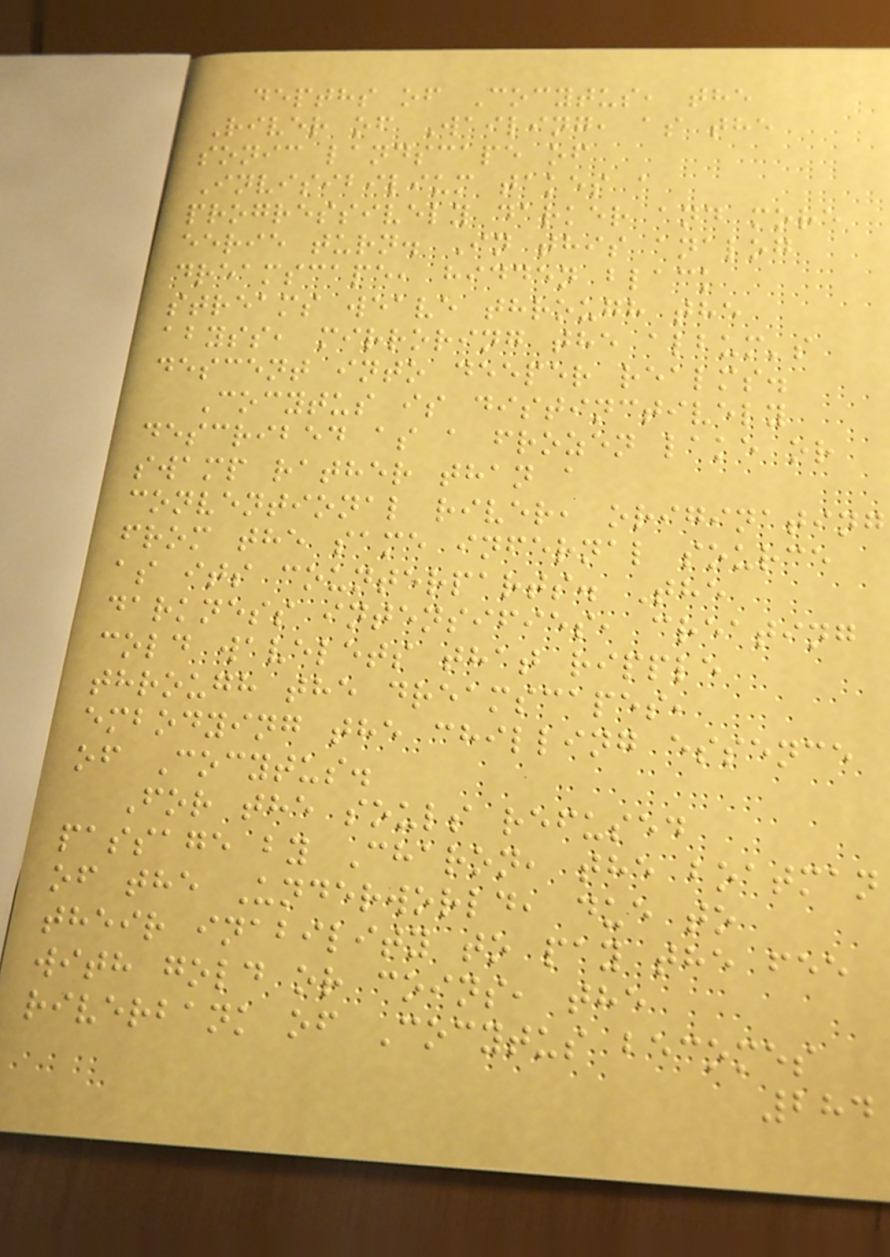depths of Cocytus, the
River of Wailing, as the
sonic landscape of
Invisibilium takes a
progressively darker and more
eerie turn. In this analog
dreamscape, hidden black
streams weave through the
abyss, mirroring the album's
descent into deeper realms.
Cocytus is distinctively
described as a frozen lake or
swamp rather than a
conventional river, originating
from the same infernal source
as its counterparts. The
darkness intensifies, creating
cold wavelets that ripple
through the dreamscapes,
embodying the chilling essence
of Cocytus.
For the souls refused
passage by Charon, the boatman
of the Underworld, due to
their inability to pay the fee
with gold or coins, the
riverbank of Cocytus becomes
284
